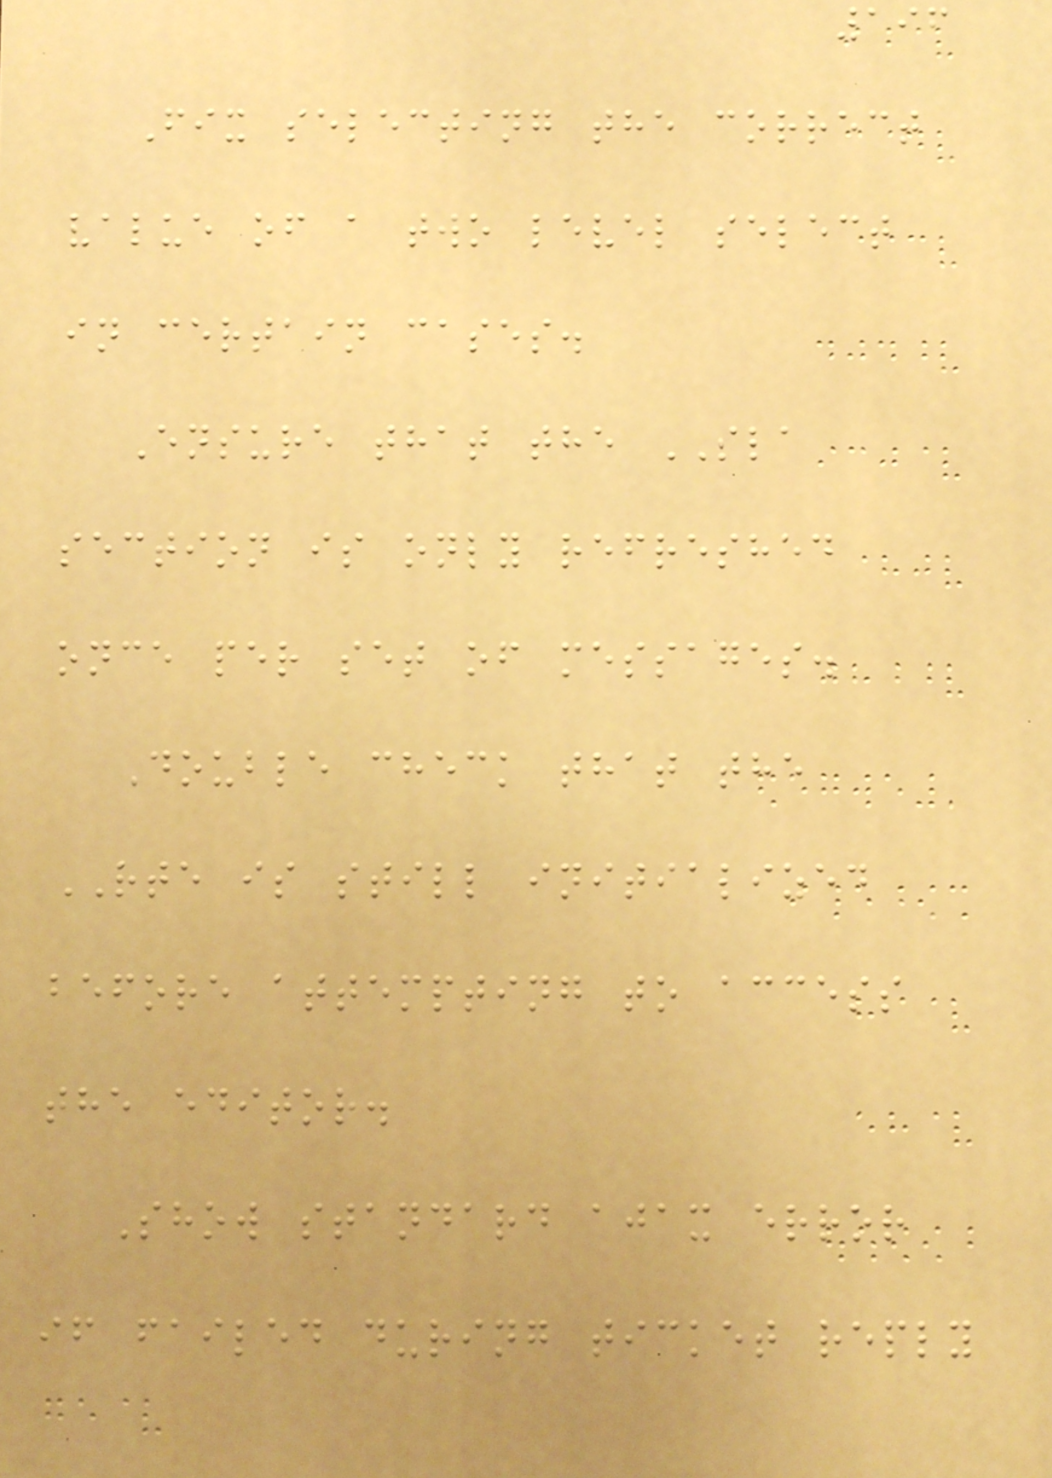196
Fix selecting the correct
value of a two level select
in certain cases.
Ensure that the SLA
section is only refreshed
once per set of messages.
Double check that the
RTE is still initialized
before attempting to access
the editor.
Show standard ajax error
if failed during ticket reply
